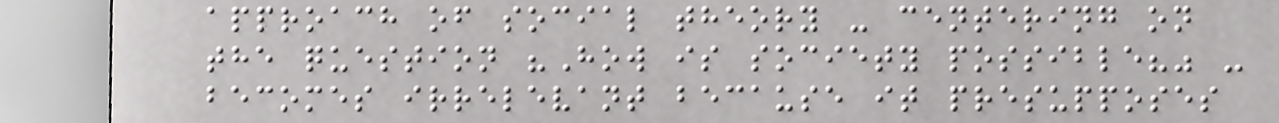approach of social theory - centering on
the question "How is society possible?" -
becomes irrelevant because it presupposes
